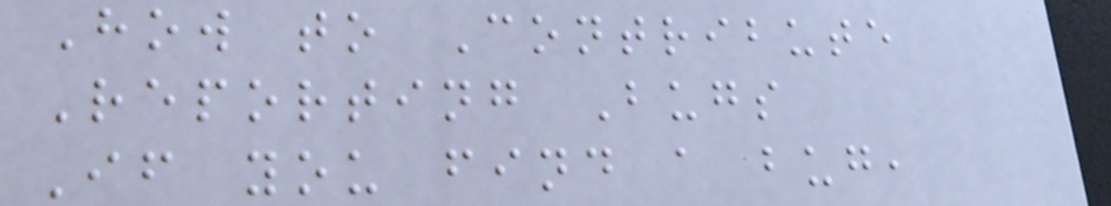How to Contribute
Reporting Bugs
If you find a bug,
